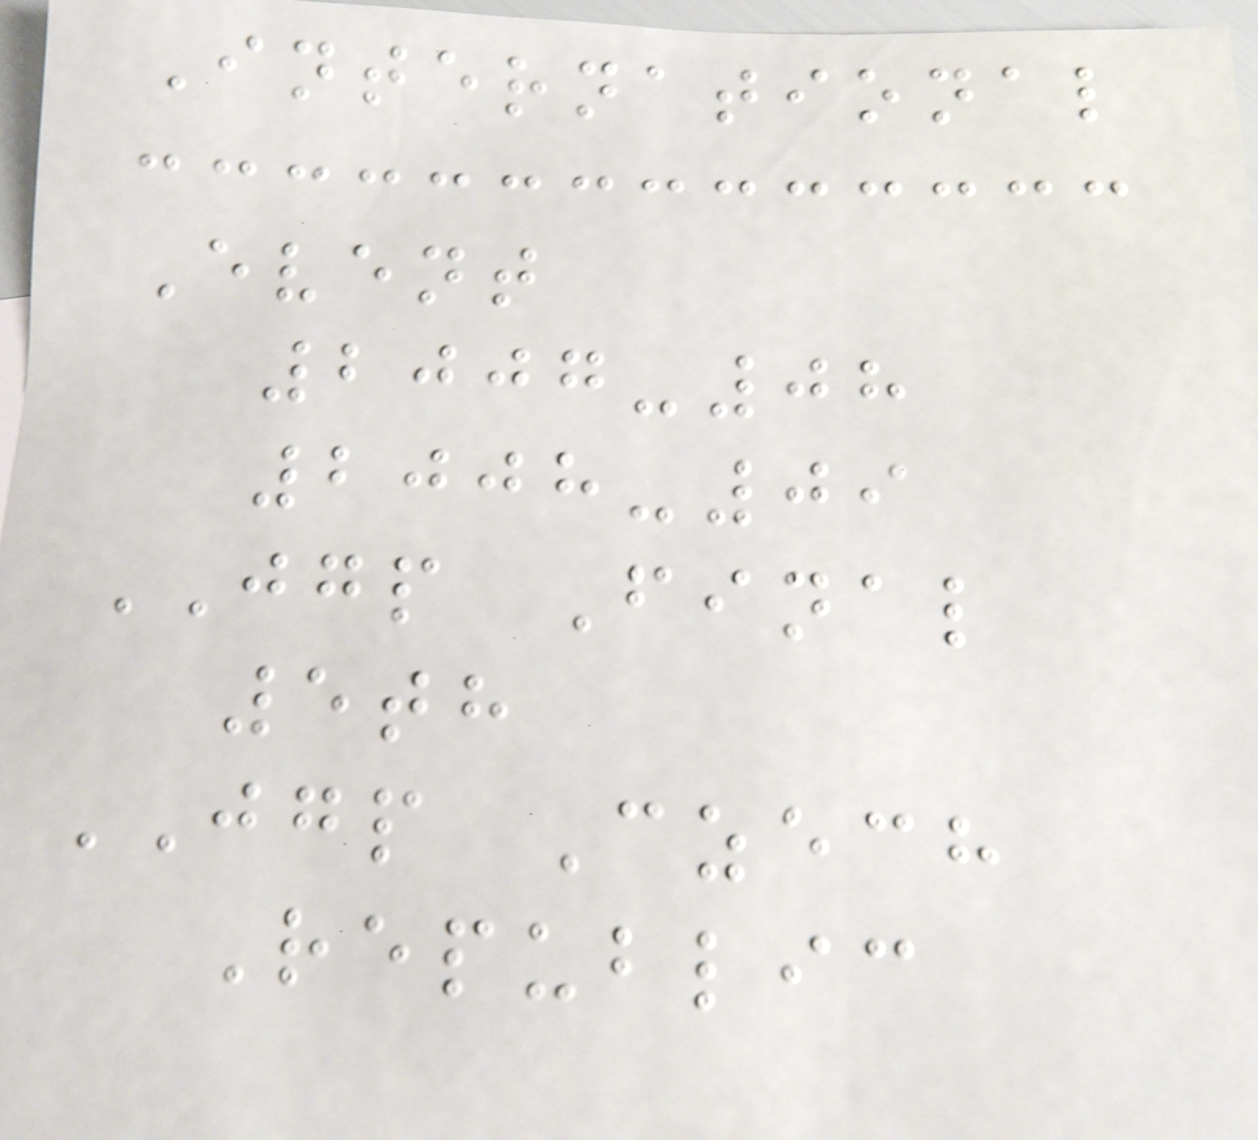International
Event
2007-08
2008-09
JGP Final
5th
JGP Czech
Republic
